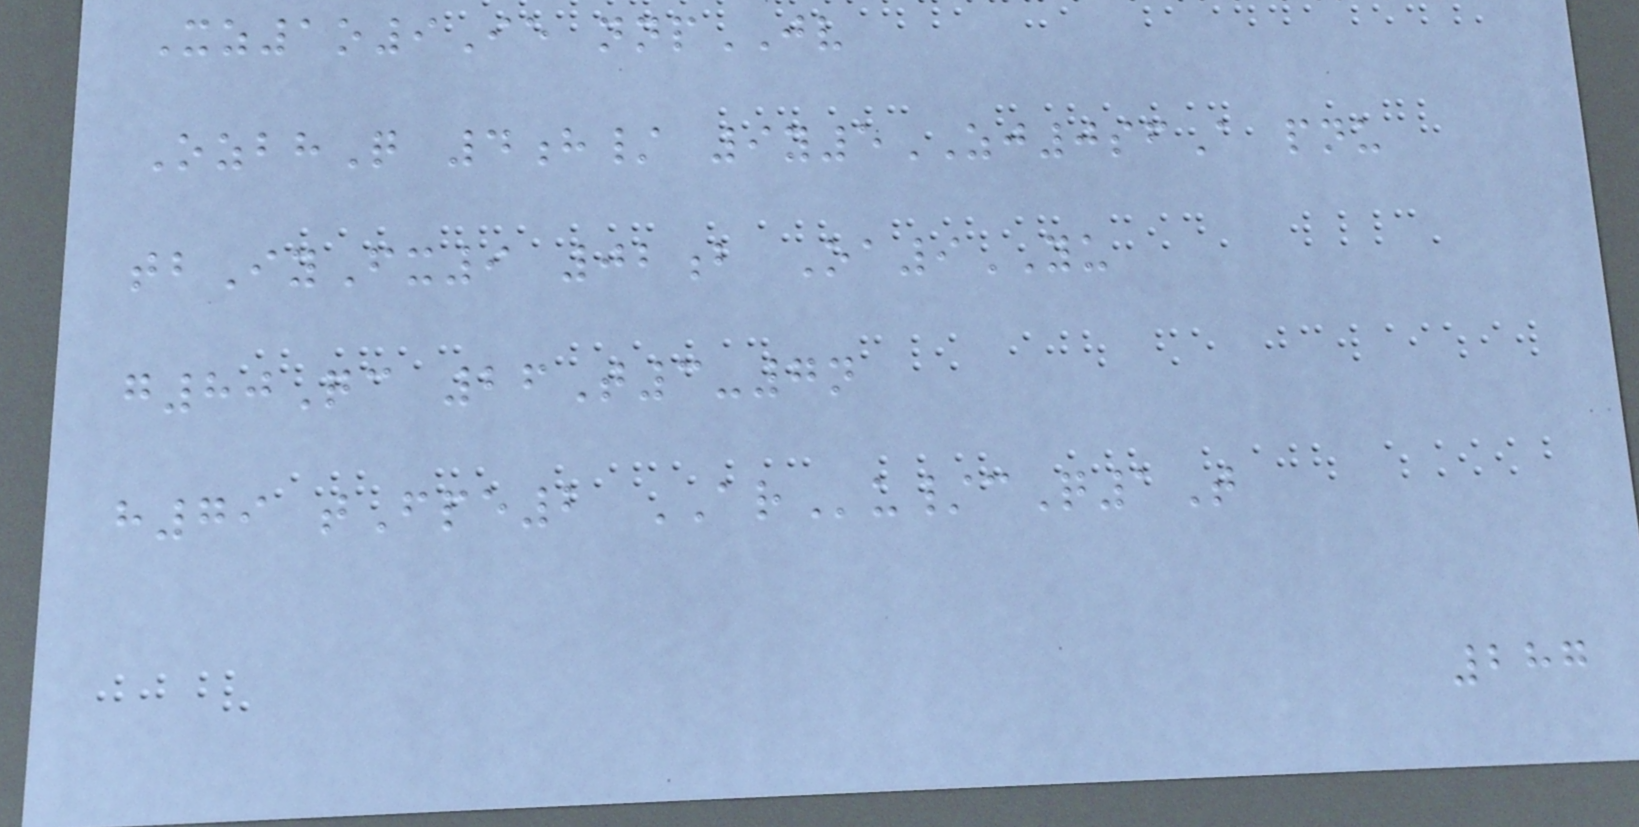Xz1o9Ie nnpJV
OzbhQ 4h/ 9y5ZJ0sfA pnu
tbIyFx9 02b Oa9YU
g80Qc 26T3-7n
h79 tFpe2 ARu/cQ1T
287
